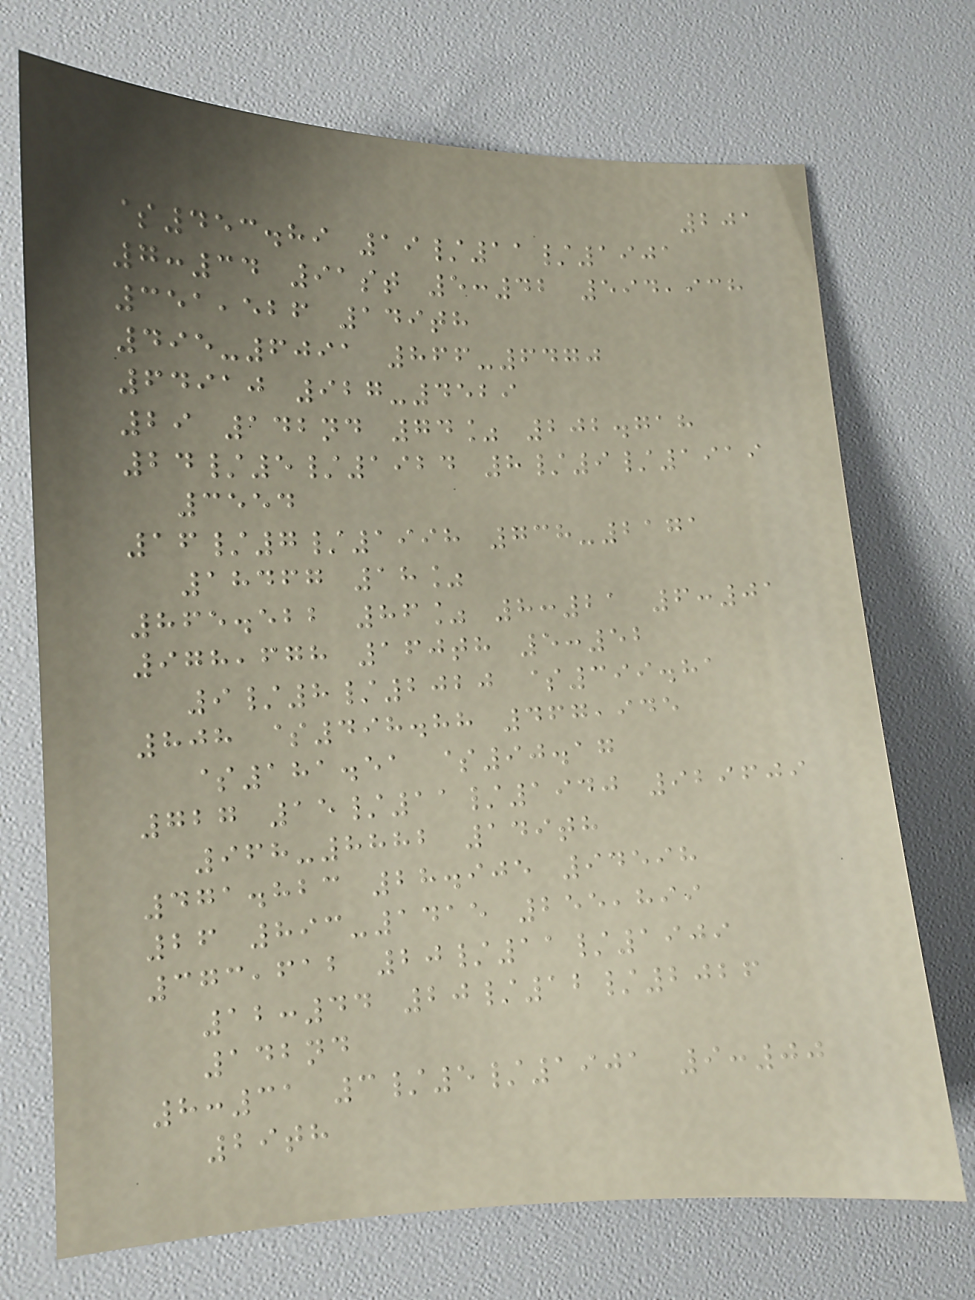201
$453.89 19/11/1901
7:34 91st 5:42 594,938
351,526 149th
495-6091 866-6470
64910 927-4529
29 142nd 74% 202.718
24/5/1924 8/9/1919
3554
16/7/1998 738-2171
18467 18%
865.522 86% 8:21 6:01
978,678 160th 5:52
9/8/2020 $399.81
808 $498.88 467,945
$181.51 $90.17
727 15/11/1940 929609
968-8882 149th
471.823 28.905 94598
26 893-1415 255,899
373,612 20/11/1909
12:44 20/12/2026
142nd
8:31 3/5/1901 9:00
29th
